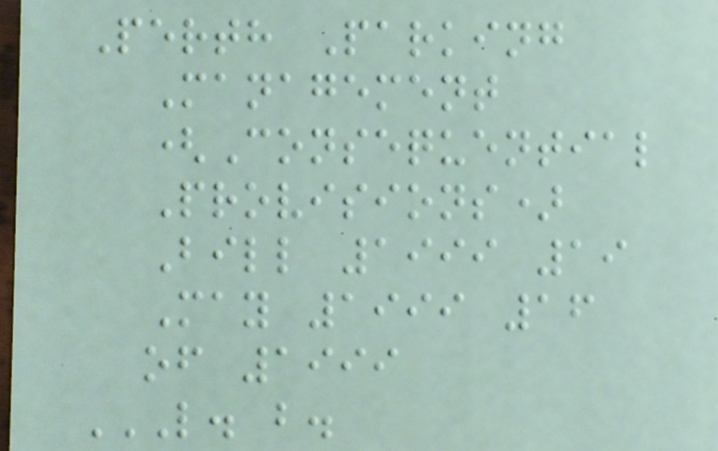Perth Parking
Management
(Consequential
Provisions)
Bill 1999 19
May 1999 16
of 1999
L. B.
